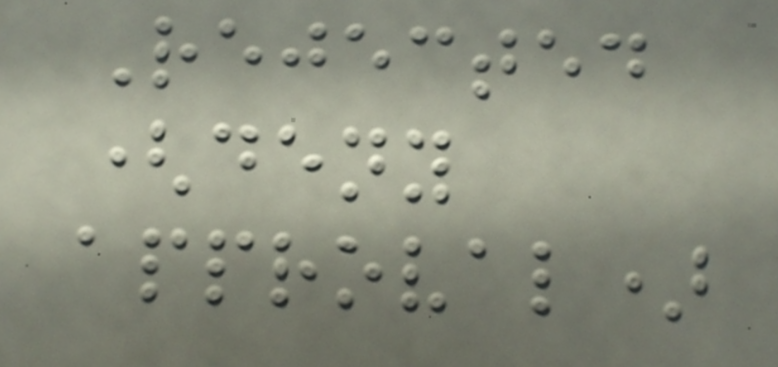Rejected
(deny
approval)
